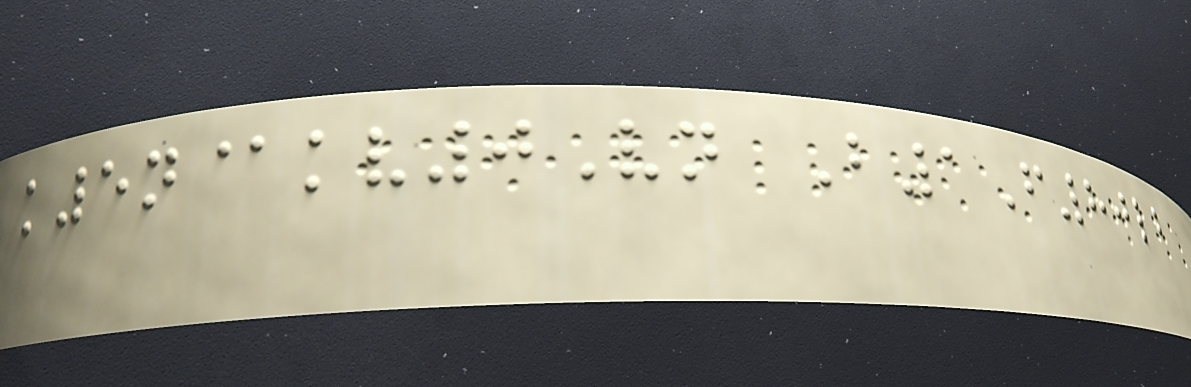k5n@kv0Vn B1F80lb
